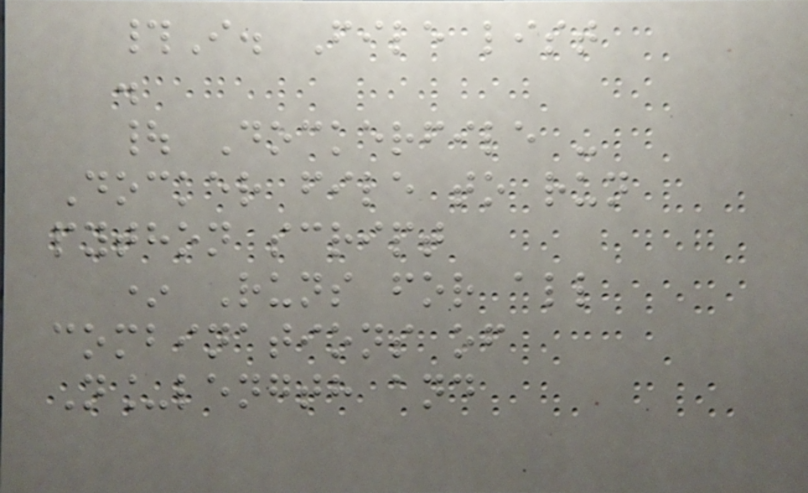#I. File list
.
| Dockerfile -
Docker file to run
python script
* Runs for all
combinations of
N_length and
